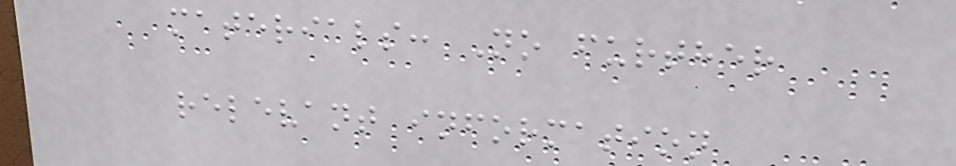materials: No further
relevant information
